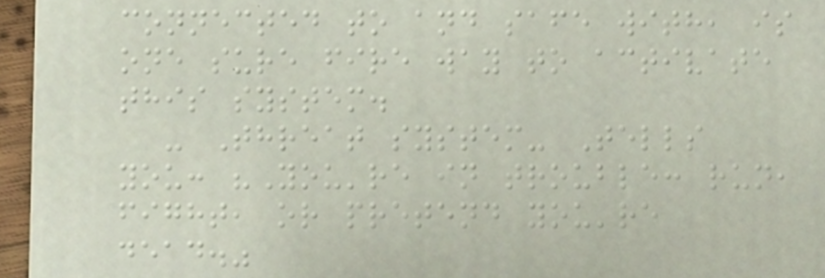connected to and safe with, is
one sure fire way to activate
this system.
- Threat system- Tells
you: "You're in trouble: run,
fight, or pretend you're
dead."
